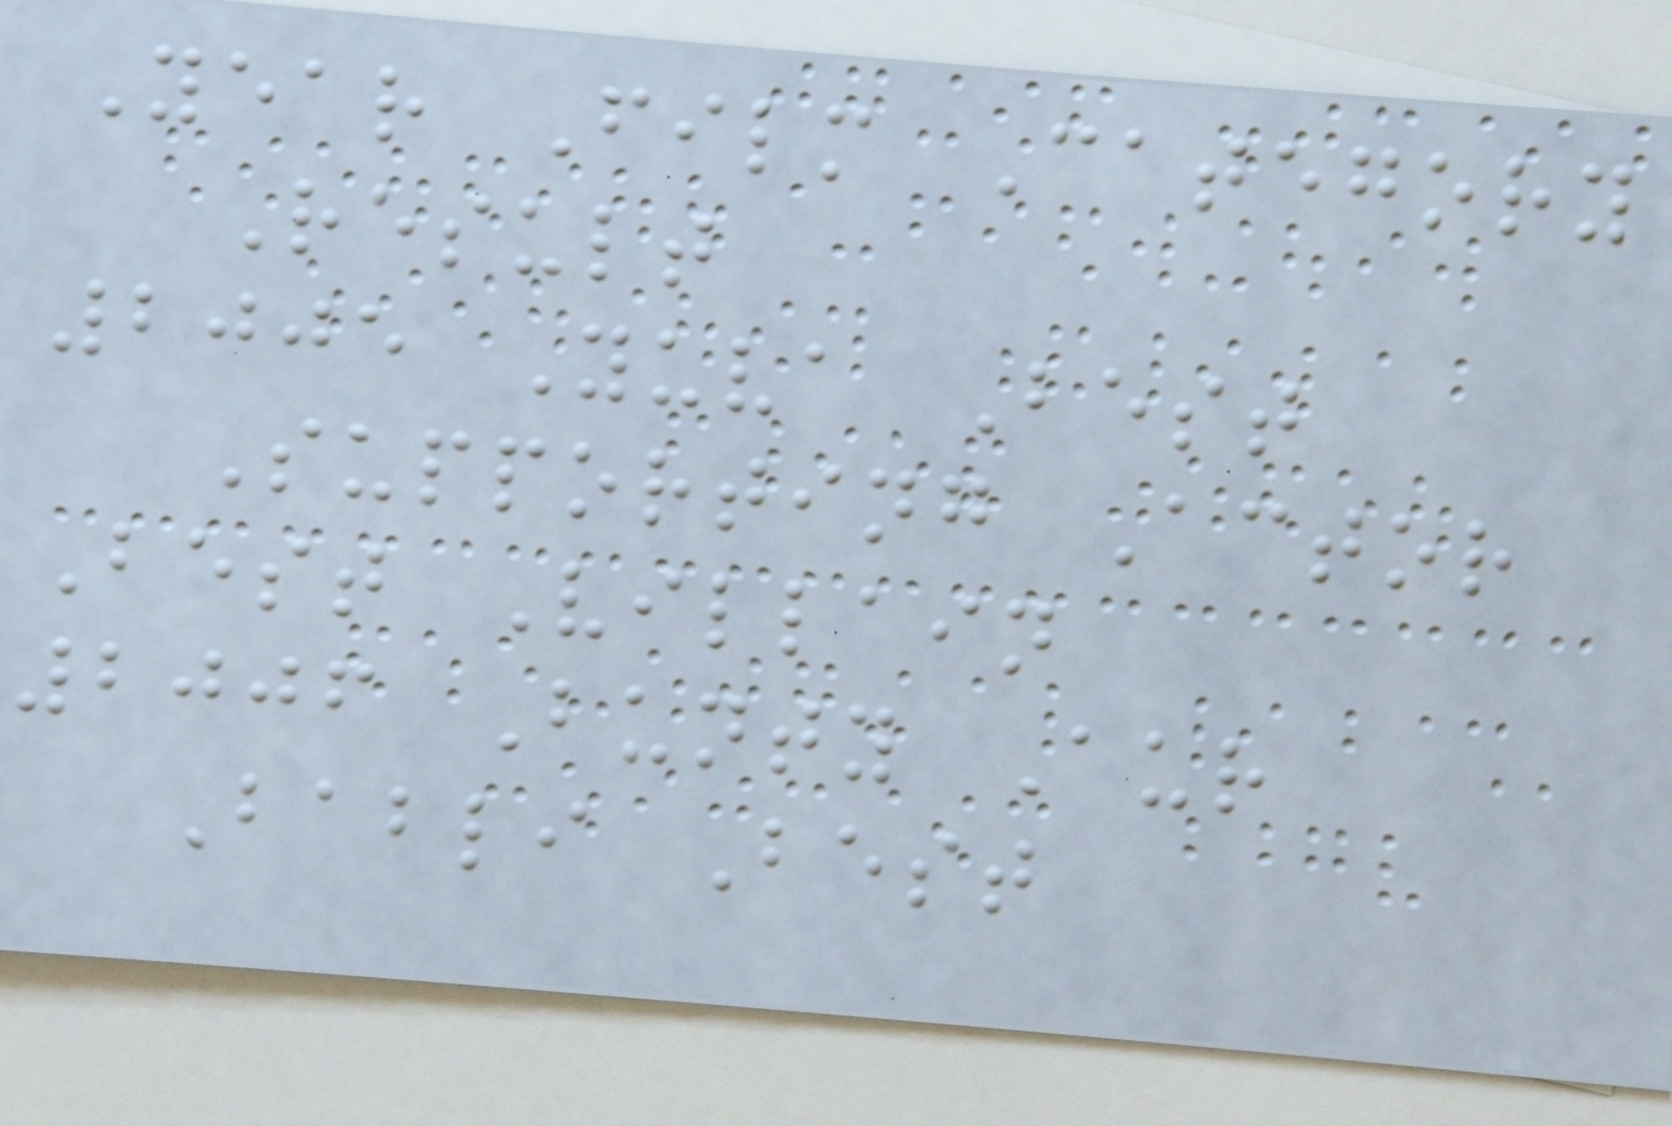Year Film Category
Result
2005 Yuva Best
Supporting Actor
Best Villain
2006 Bunty Aur
Babli Best
